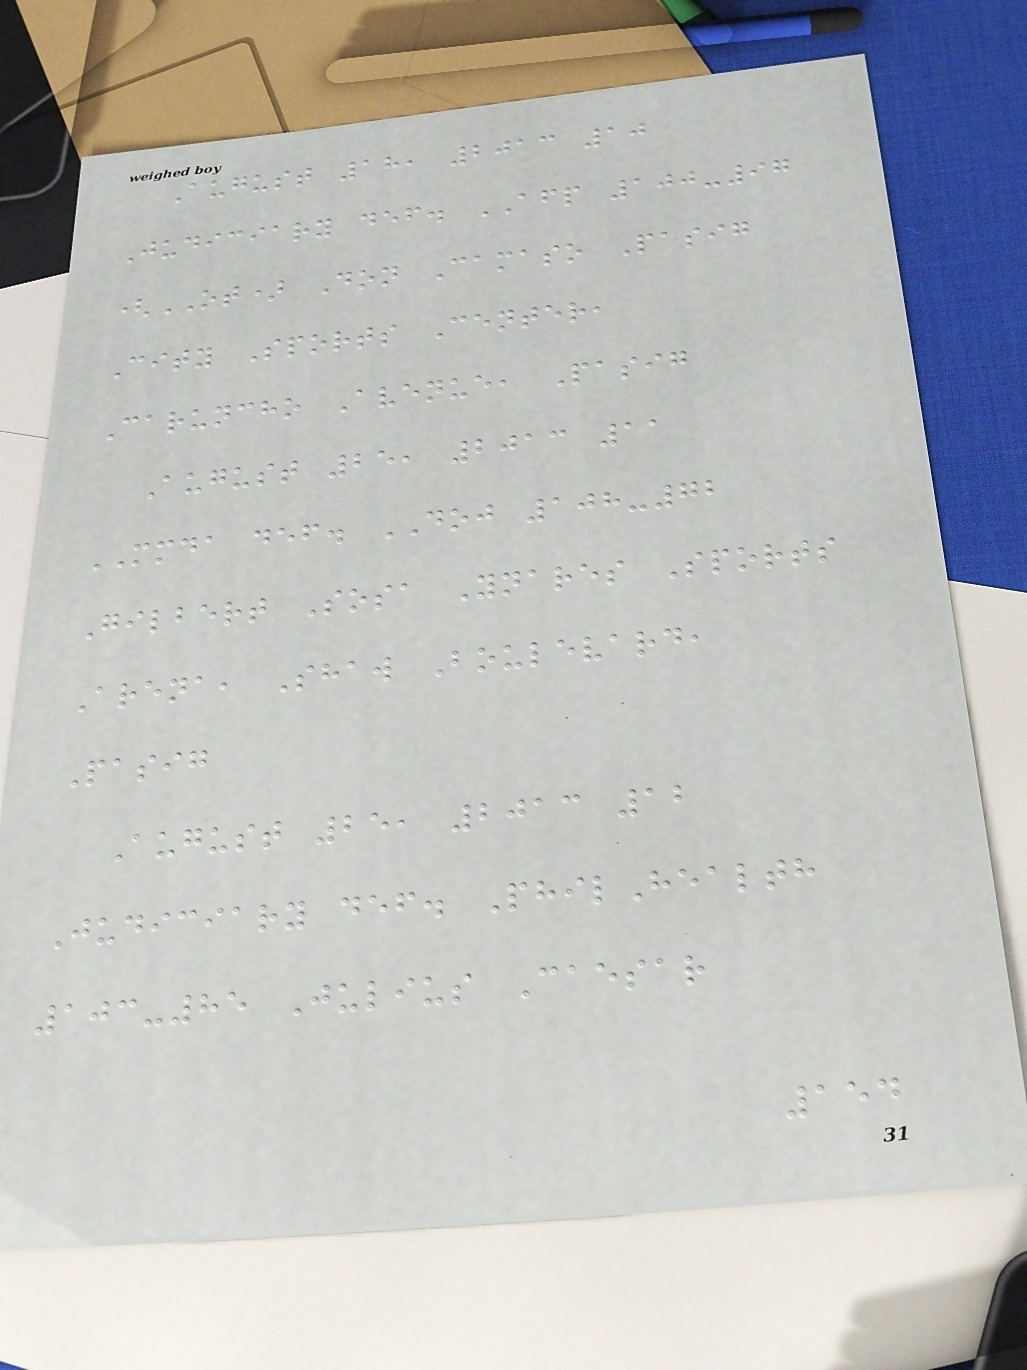August 18, 2013 10
Judiciary def. AFP 100-97
(OT) Don Camaso Pasig
City Sports Center,
Caruncho Avenue, Pasig
August 25, 2013 11
MMDA def. DOJ 108-72
Gilbert Sosa Ynares Sports
Arena, Shaw Boulevard,
Pasig
August 25, 2013 12
Judiciary def. PhilHealth
103-85 Julius Caesar
154
